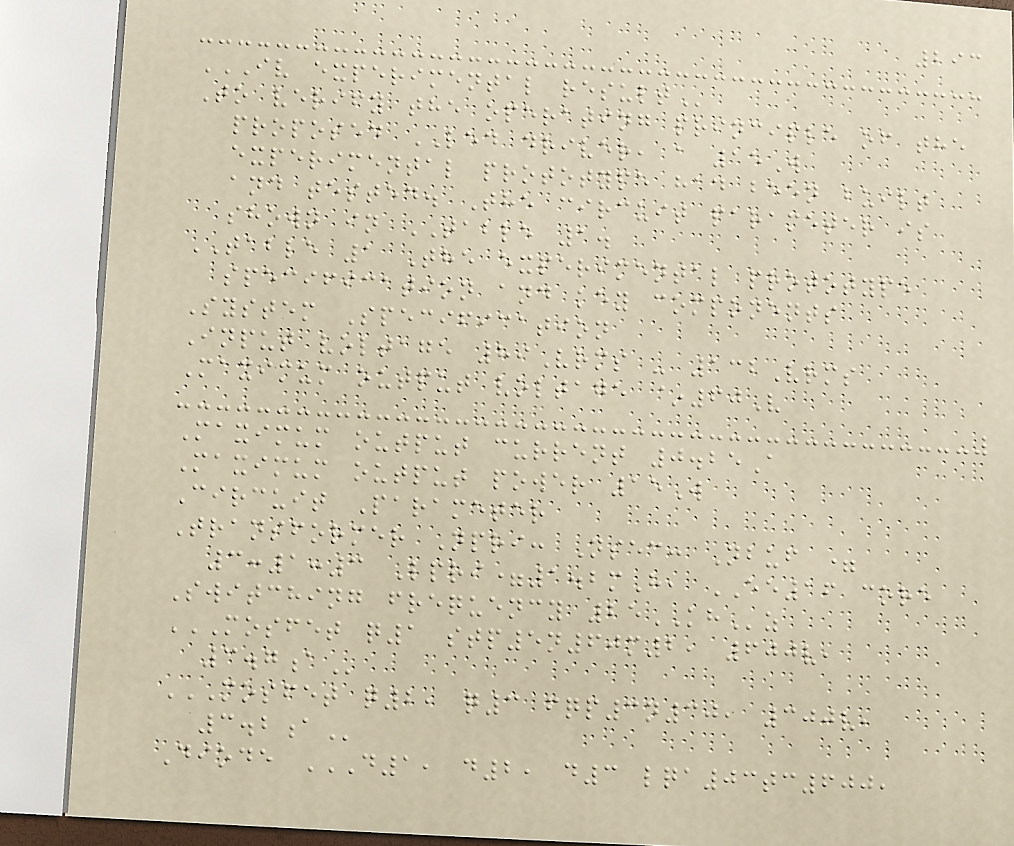293
IV EXPERIMENTAL RESULT
To verify the operating principle of the
proposed LED driver, a 15W
experimental prototype had been built
and tested. The circuit parameter is
shown in TABLE 1.
TABLE 1 The experimental prototype
specification and key components
System Specification
Input voltage 89Vrms - 132Vrms
Maximum output voltage ~60V
Maximum output current 0.25A
Maximum output power 15W
Circuit Parameter
Transformer Npri: Nsec: Nbuf =
3:1:3 Lpri=1.2mH, EE16 core
Switching frequency 25KHz
MOSFET Q1 STP5N60M2, 600V,
3.7A
MOSFET Q2, Q3 FQP3N30, 300V,
3.2A
Diode D1, D2, D3 LQA03TC600,
